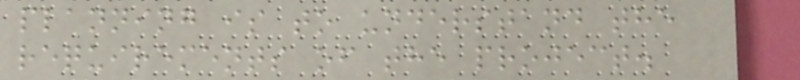planning is to understand the
requirements of the project.
